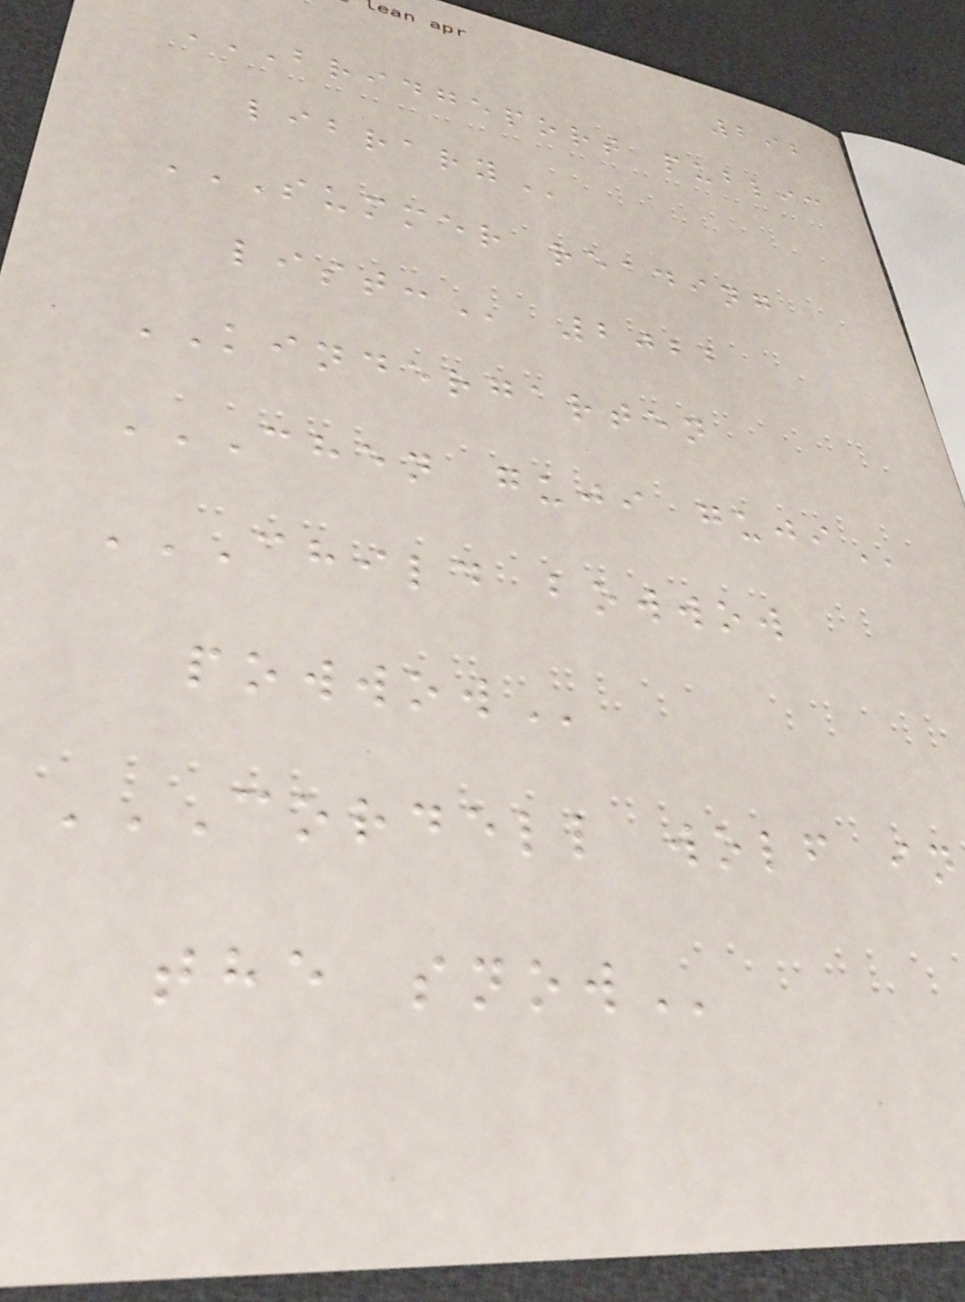292
BRIDGEPORT PUBLIC
LIBRARY
SUMMER READING
LIST: 2022
KINDERGARTEN
CHEN GUJI GUJI
CHILD BOWWOW
POWWOW
CORDELL WOLF IN
THE SNOW
